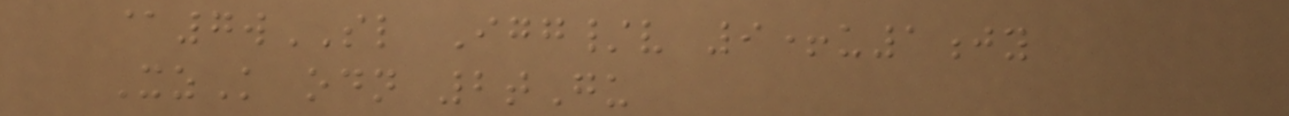@7wSL Igg/v 9+u1jy
XzK odn 2tGu
